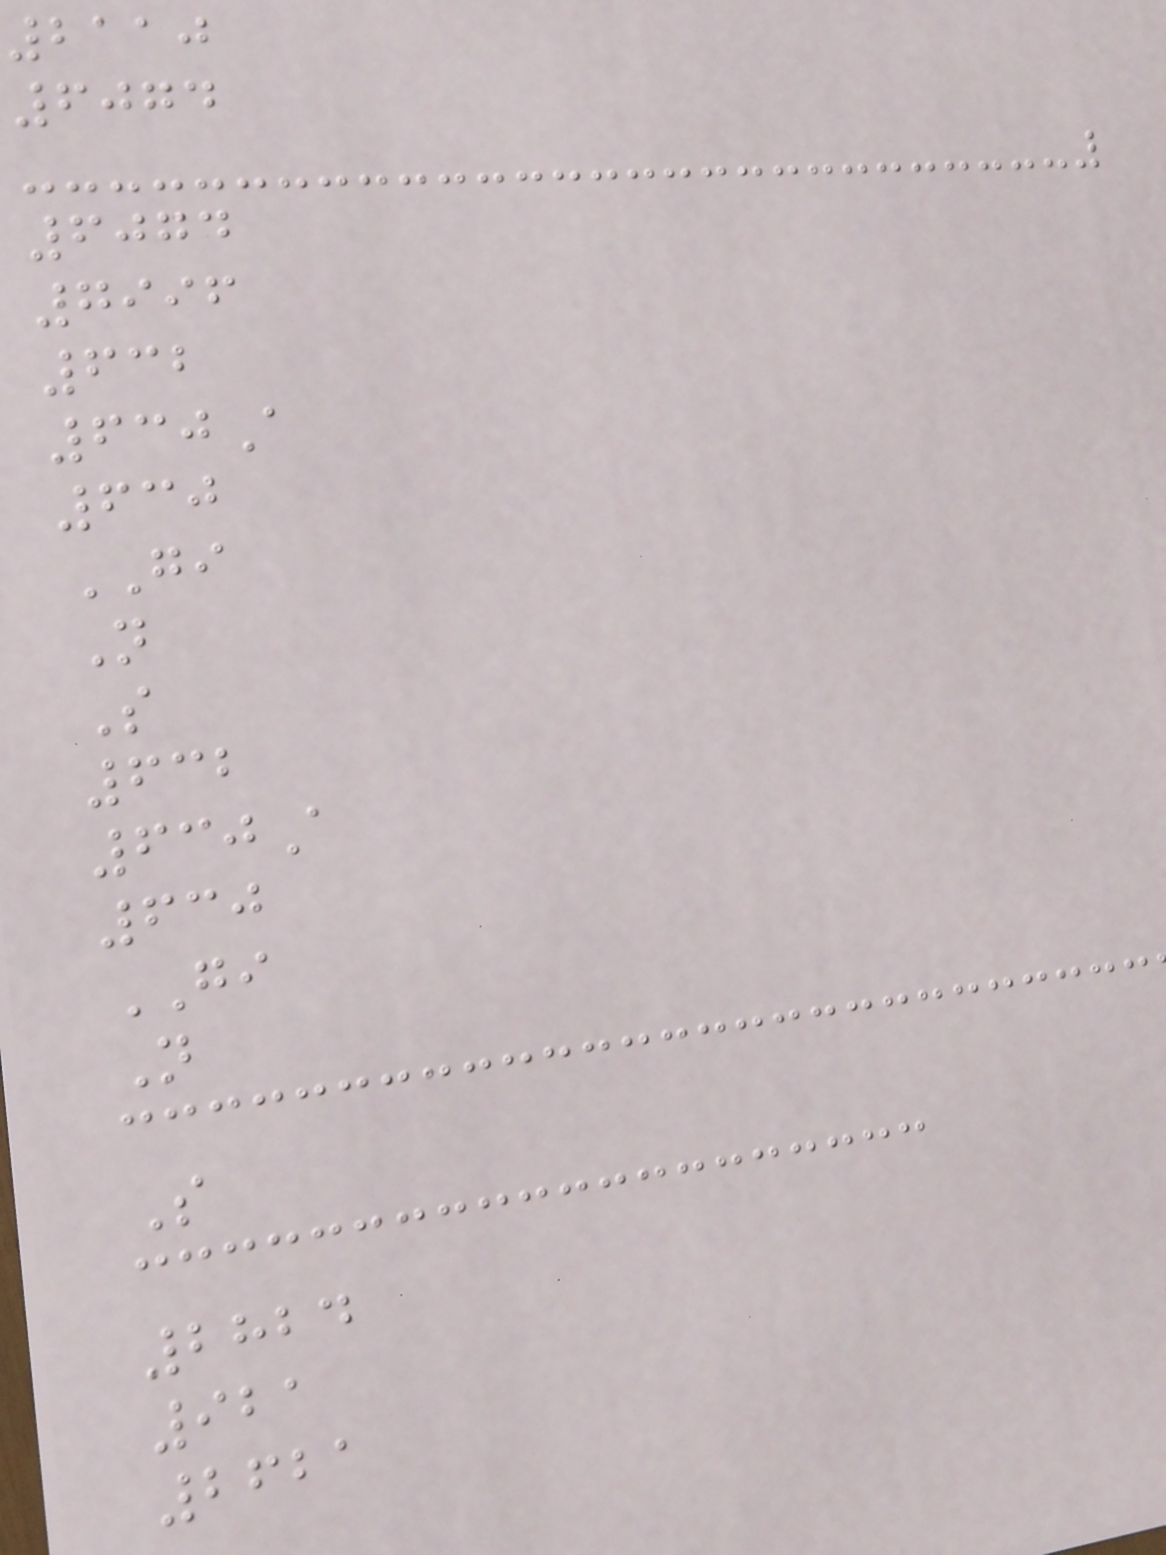2110
6074
6074
7996
632
630A
630
GI
N
S
632
630A
630
GI
N
S
2824
921
2621
